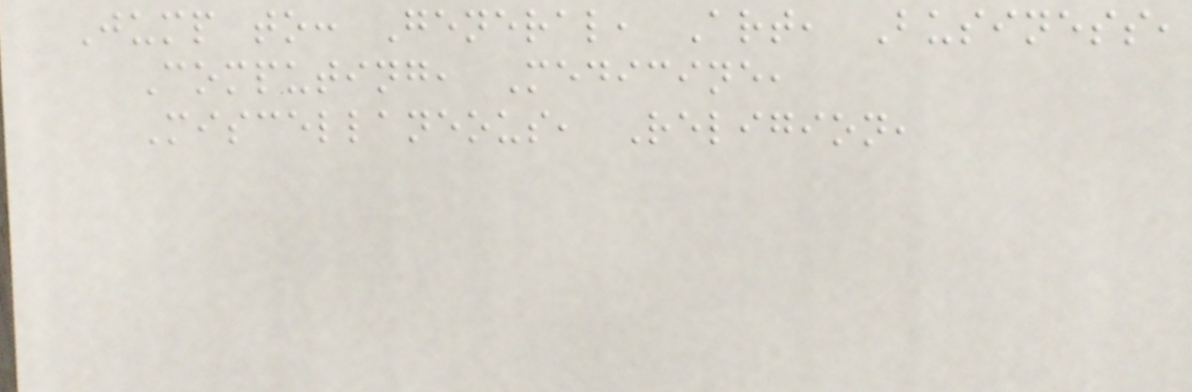Jump to: General, Art, Business,
Computing, Medicine,
Miscellaneous, Religion,
